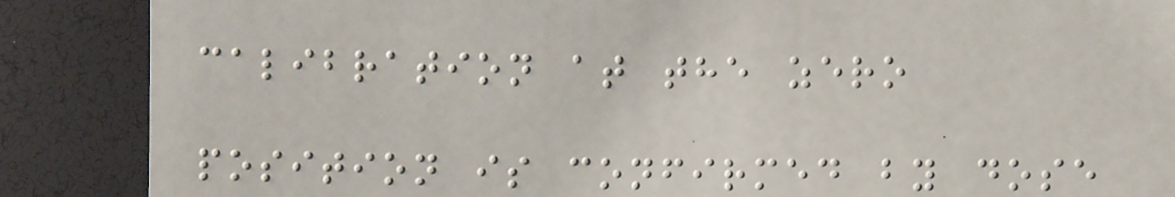calibration at the zero
position is confirmed by dose
